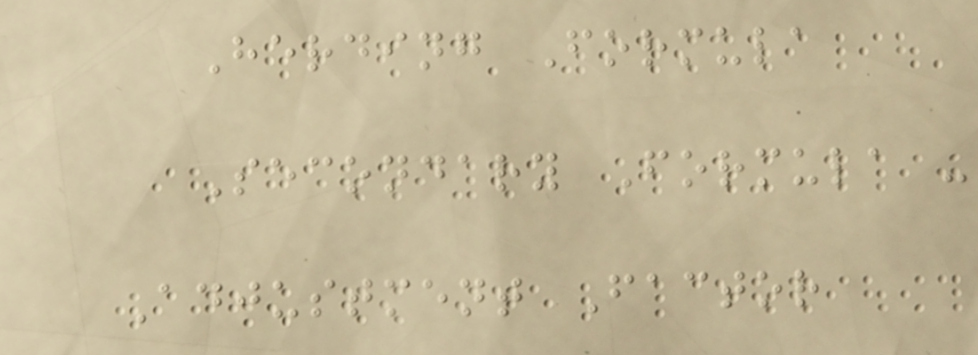Herding Formula
Secondary Formula -
Adjustment Factor
